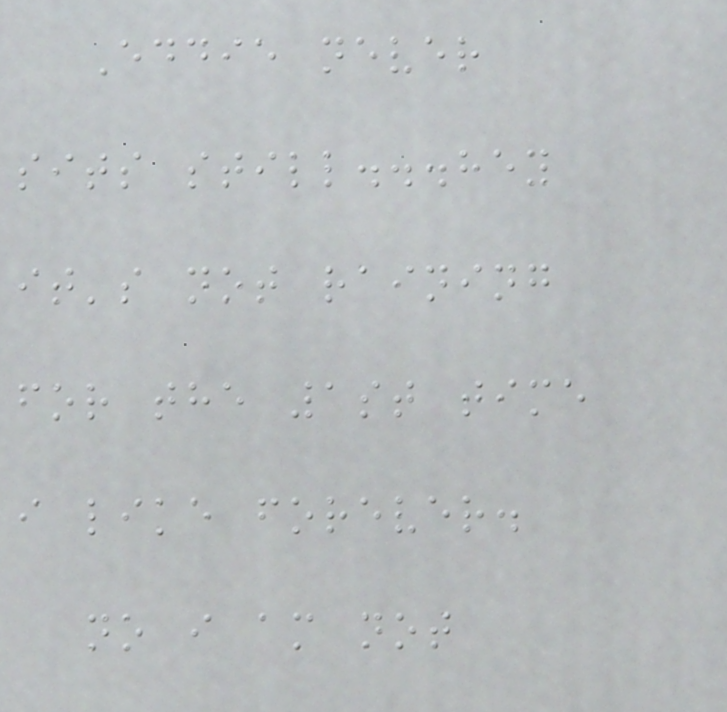Eddie never
sits still...hey
it's not raining
for the 1st time
i like forever.
no i am not
